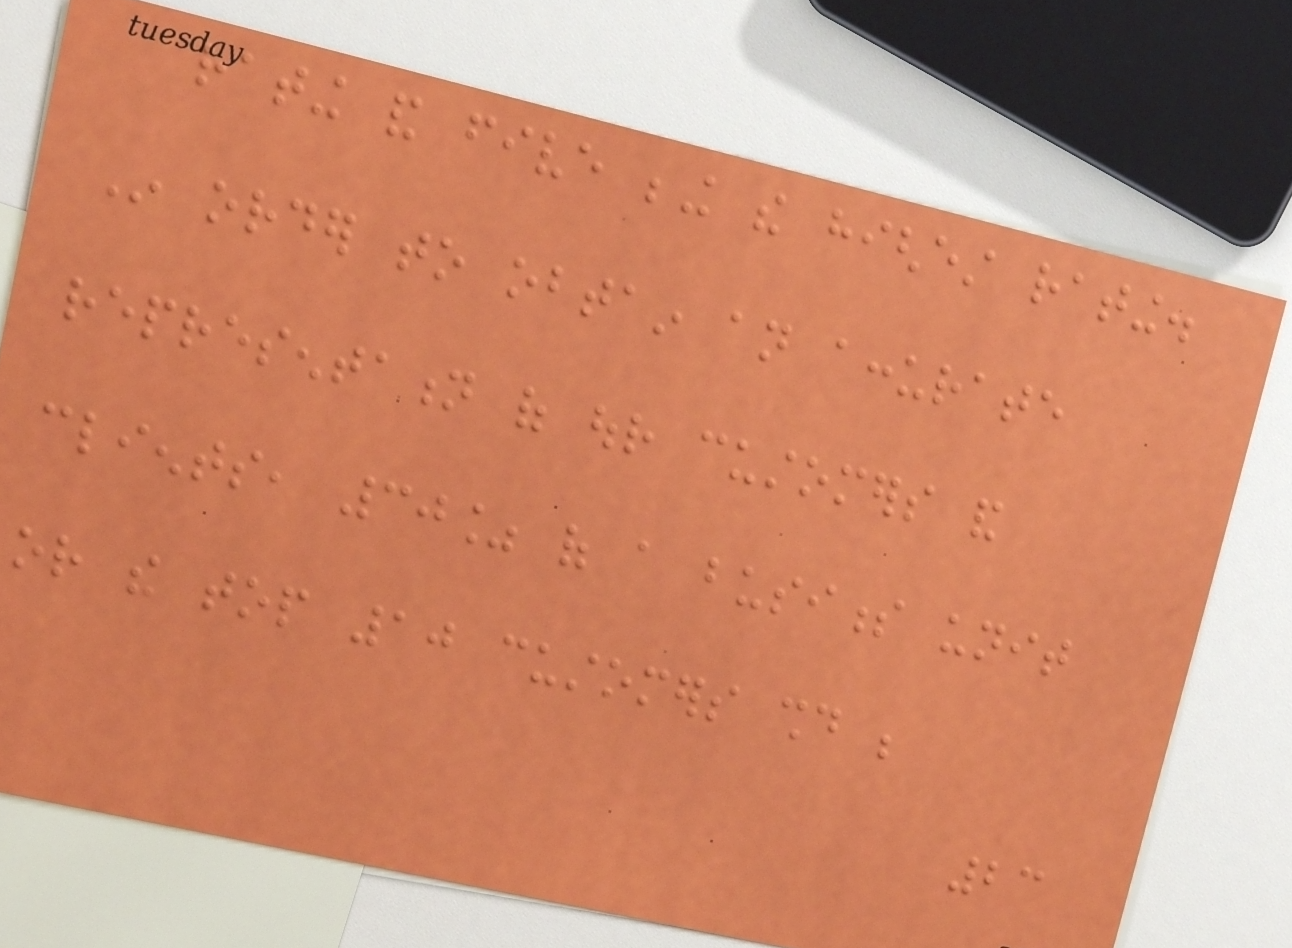rating and five being the highest rating.
In order to obtain an accurate
representation of our customers and
clients, 30% of a business unit
or the top 10 customers should be
23
